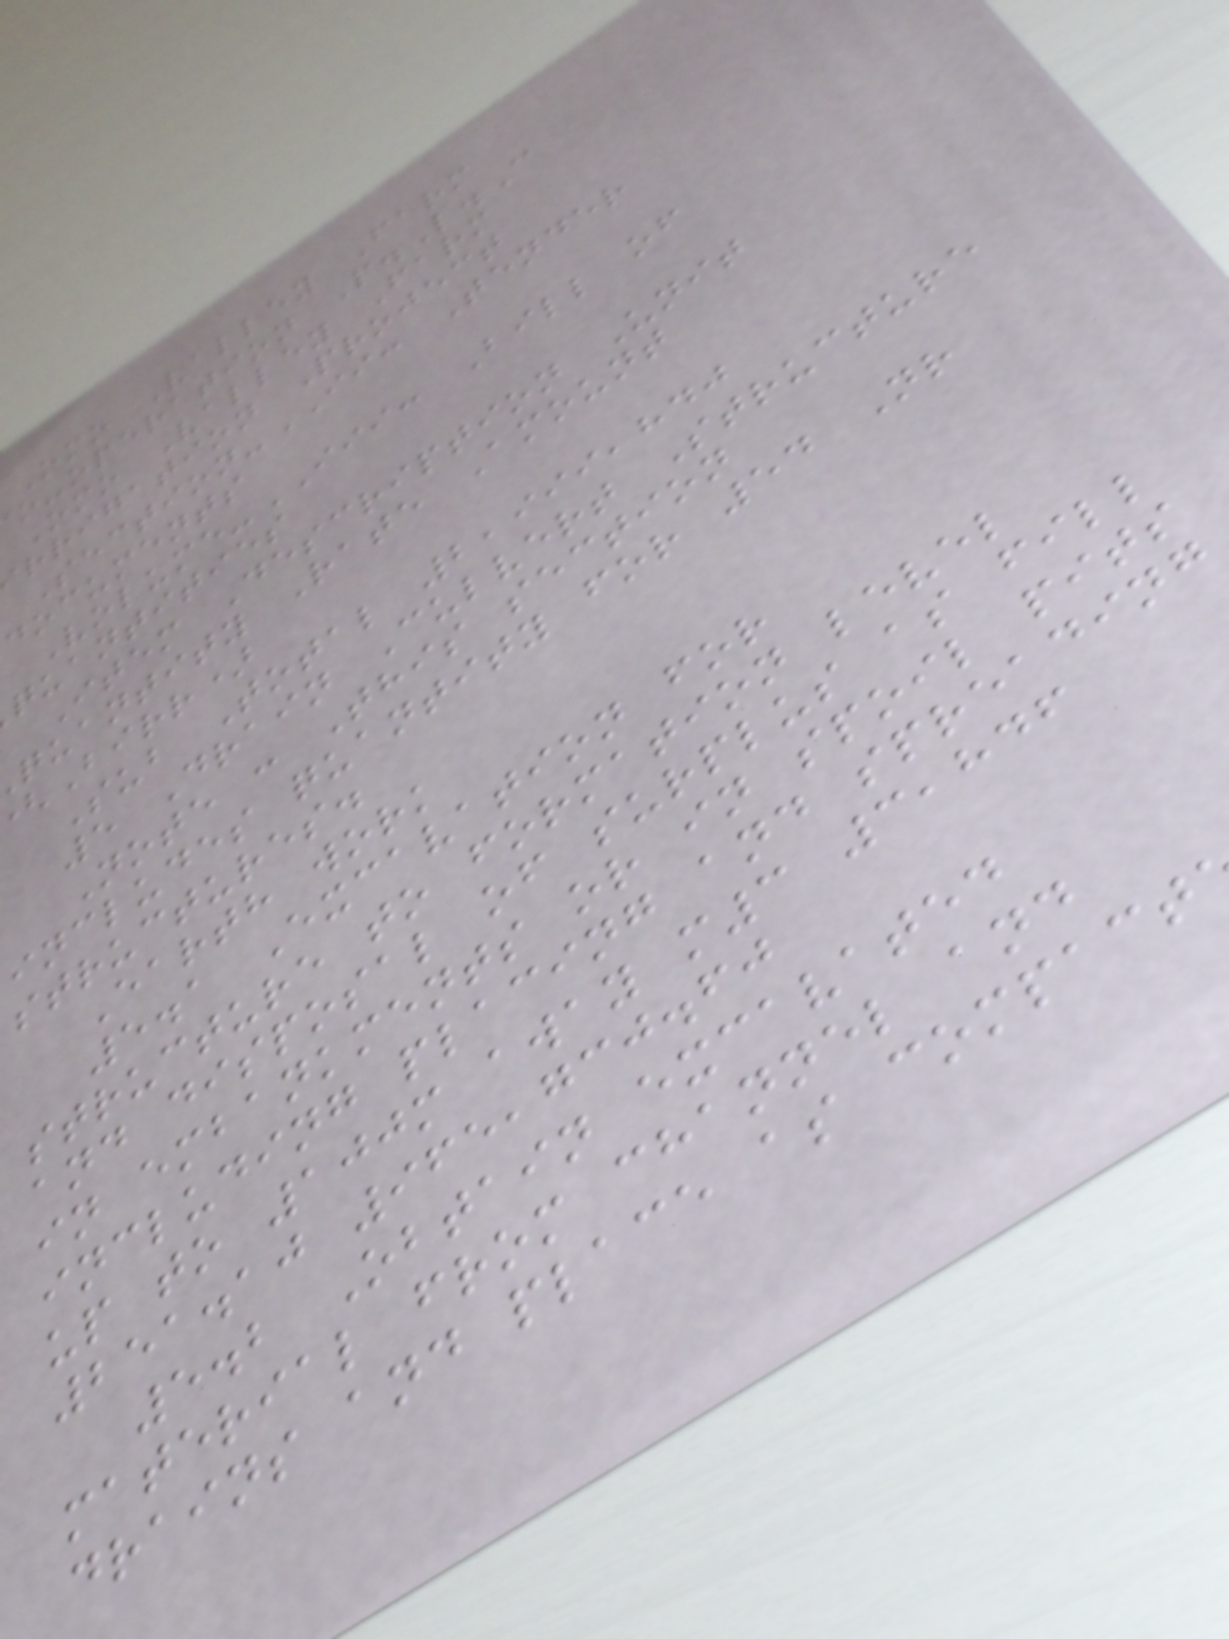Omo Valley Farm
o-operation P.L.C
Omo Valley Farm
rrigation Project
Section-II: Tender
documents
Volume-III: Bill of
quantities
Item Description Unit
quantity Rate Amount
Birr)
Sub Total 2,999,840
5 Drain Culvert Structure
Note : This section
includes quantity for 54 Nr
structures.
Earth work
5.1 Excavation for
structure to formation level
and disposal of surplus as fill
in embankments or in spoil pits
including placing and spreading
up to 100m away m3 3,846
251.10 965,730.60
5.2 Obtain excavated
material from channel and
drains and place as compact
